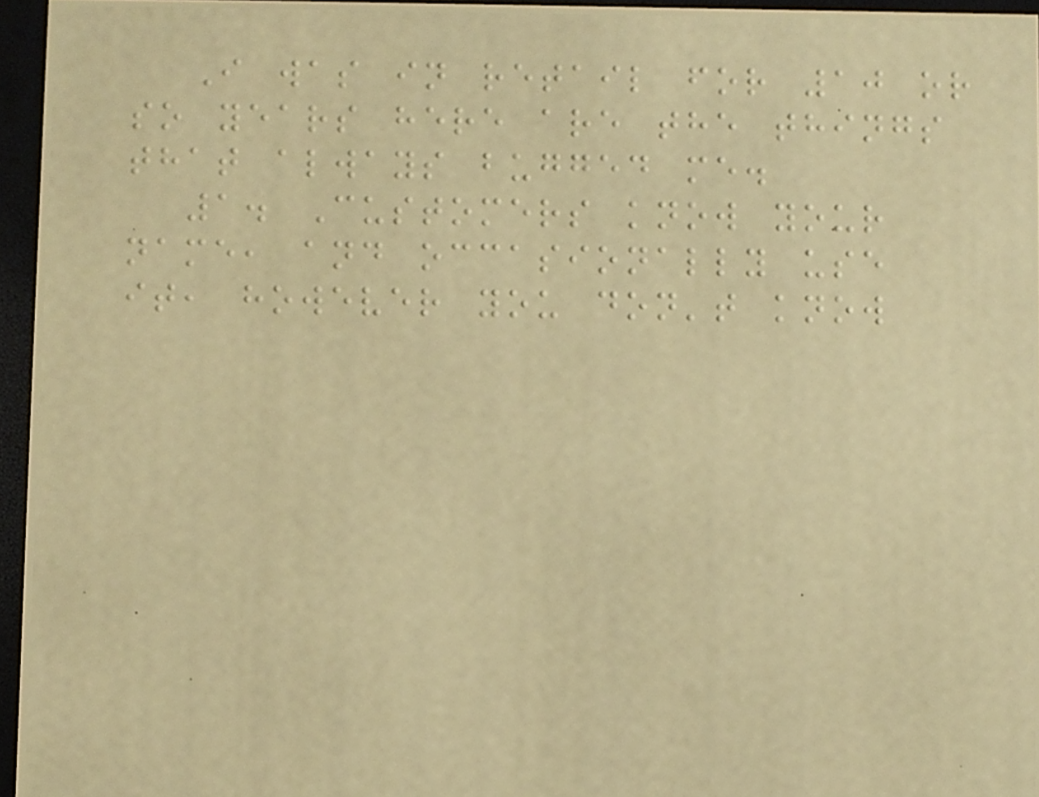I was in retail for 10 or
so years here are the things
that always bugged me.
1. Customers know your
name, and occasionally use
it, however you don't know
